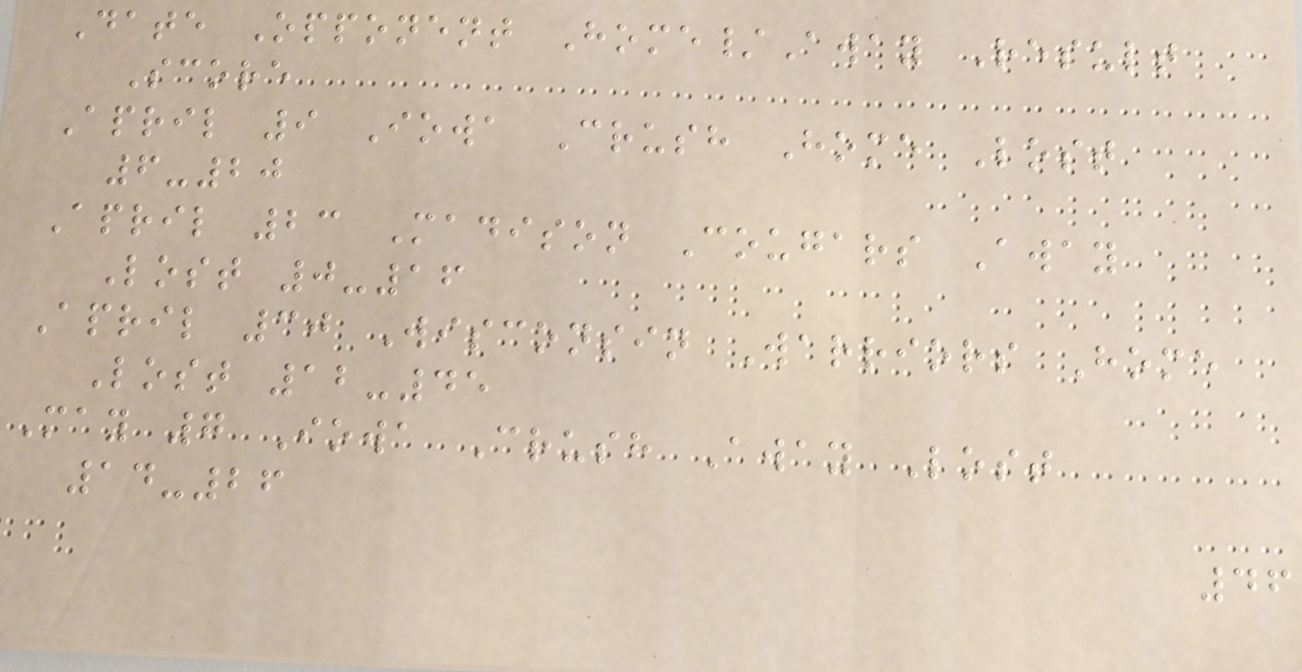Date Opponent Home/Away Result
Score
April 9 Iowa Crush Home Lost
6-20
April 23 Madison Cougars Away
Lost 0-16
April 30 Wisconsin Warriors Home
Lost 12-45
May 7 Iowa Crush Away Lost
14-26
46
